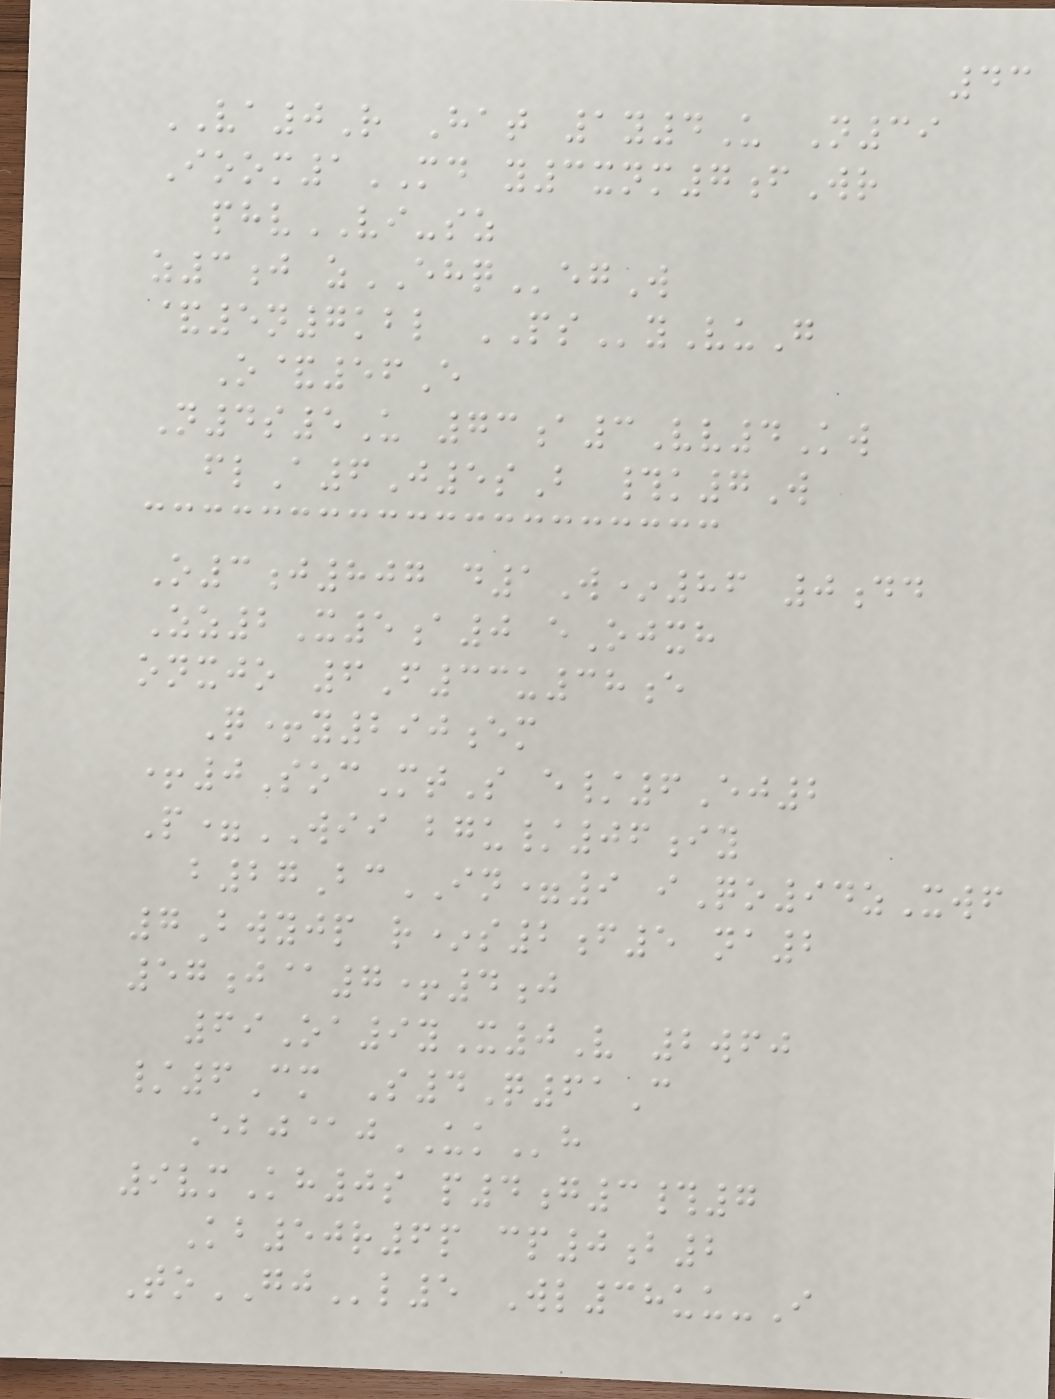43
VA0R Hat 1y4U N39
Ioom1MD y3xnm7fWr
phvVI-sz
z3j zEHQegW
&5n7kbl PSyVuG
O&56E
N4s5U 73a3Vv4Kw
flA6J5sB #k7W
O3j807 d1W*86 0dd
Zz2X5a0 eOjxh
onxjo 6F33u38e
Q+y290em
+0SocMtS e/6Ej2
P=WII bgu/06iy
b27BcIN=9 iQo94zXwf
7Bwyjp r*s2f5 na2
57j@7+4j
69Oa9yX0V 2wfj
/6Cm S4Q61C
Ebj@jUKh
9vmKh0s p4g3#7
Kb50r6p cp0b2
ToGJl5 Wl38uu-I
